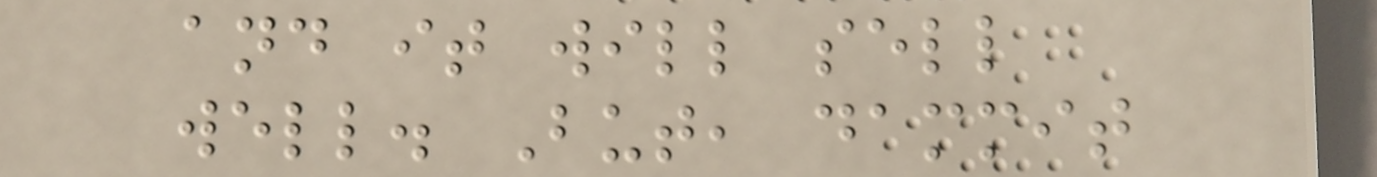and it will sell
well. But, dammit
